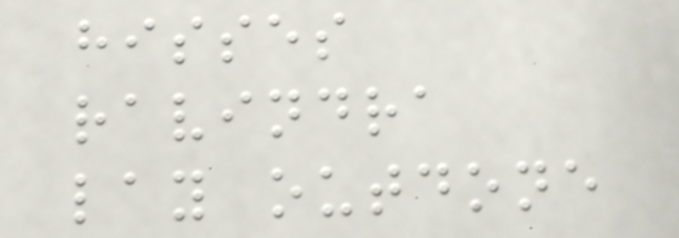hisses
ravindra
lay outdone
